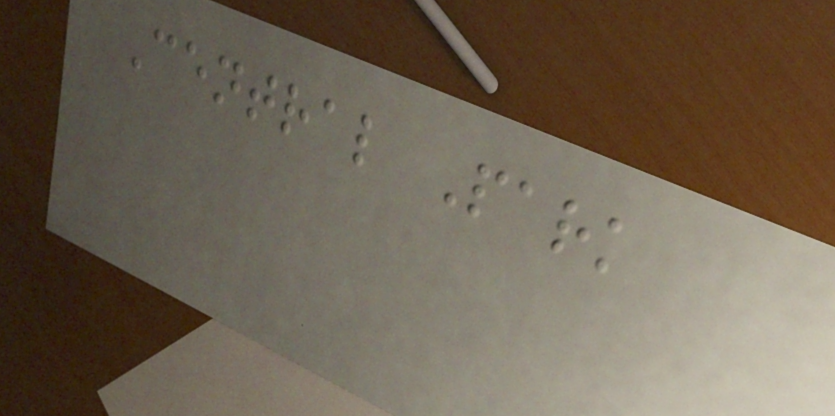Central Park
